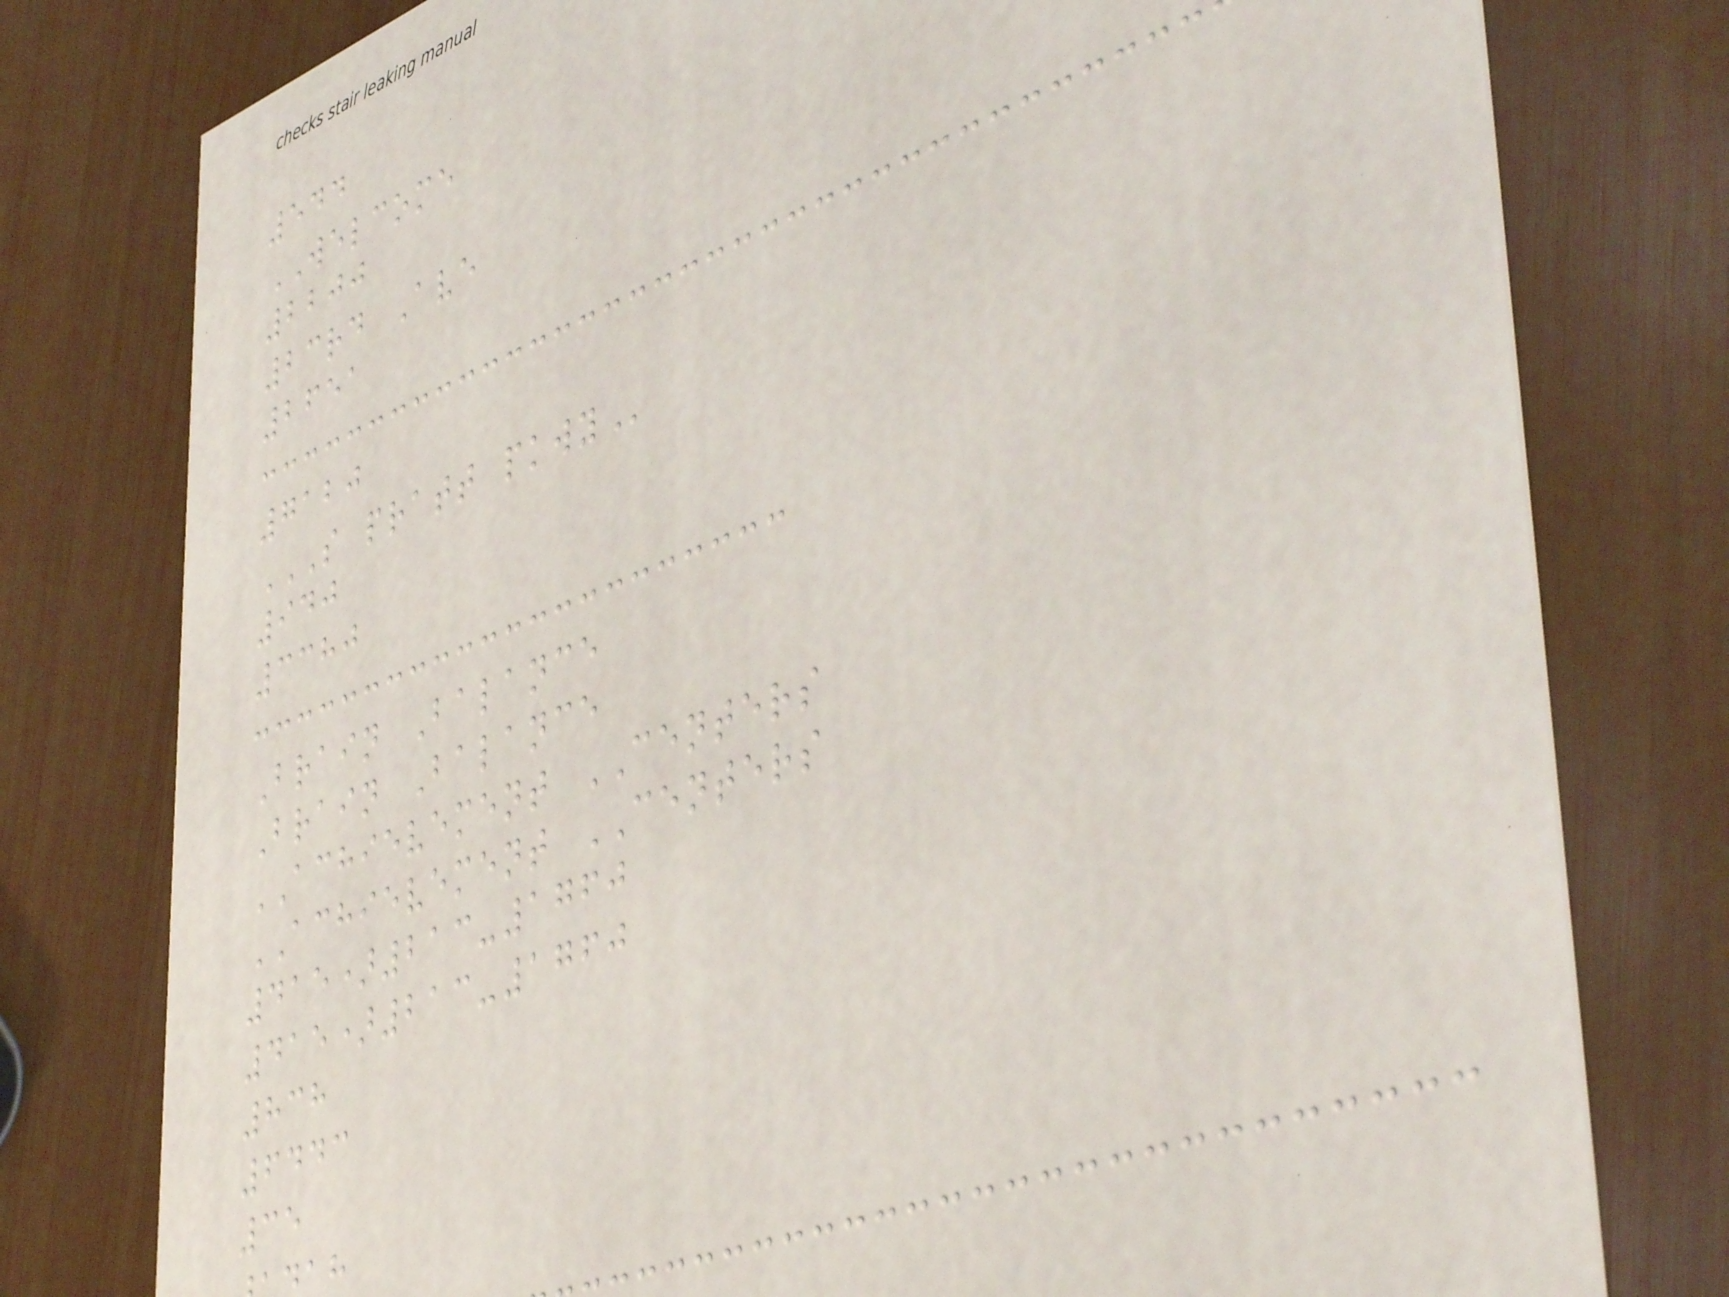544
WELCOME
2200
23rd Ave
2651
7120
S PRATT PKWY
940
3380
Brain Balance
Brain Balance
ACHIEVEMENT CENTERS
ACHIEVEMENT CENTERS
415)213-1760
415)213-1760
838
6443
35
